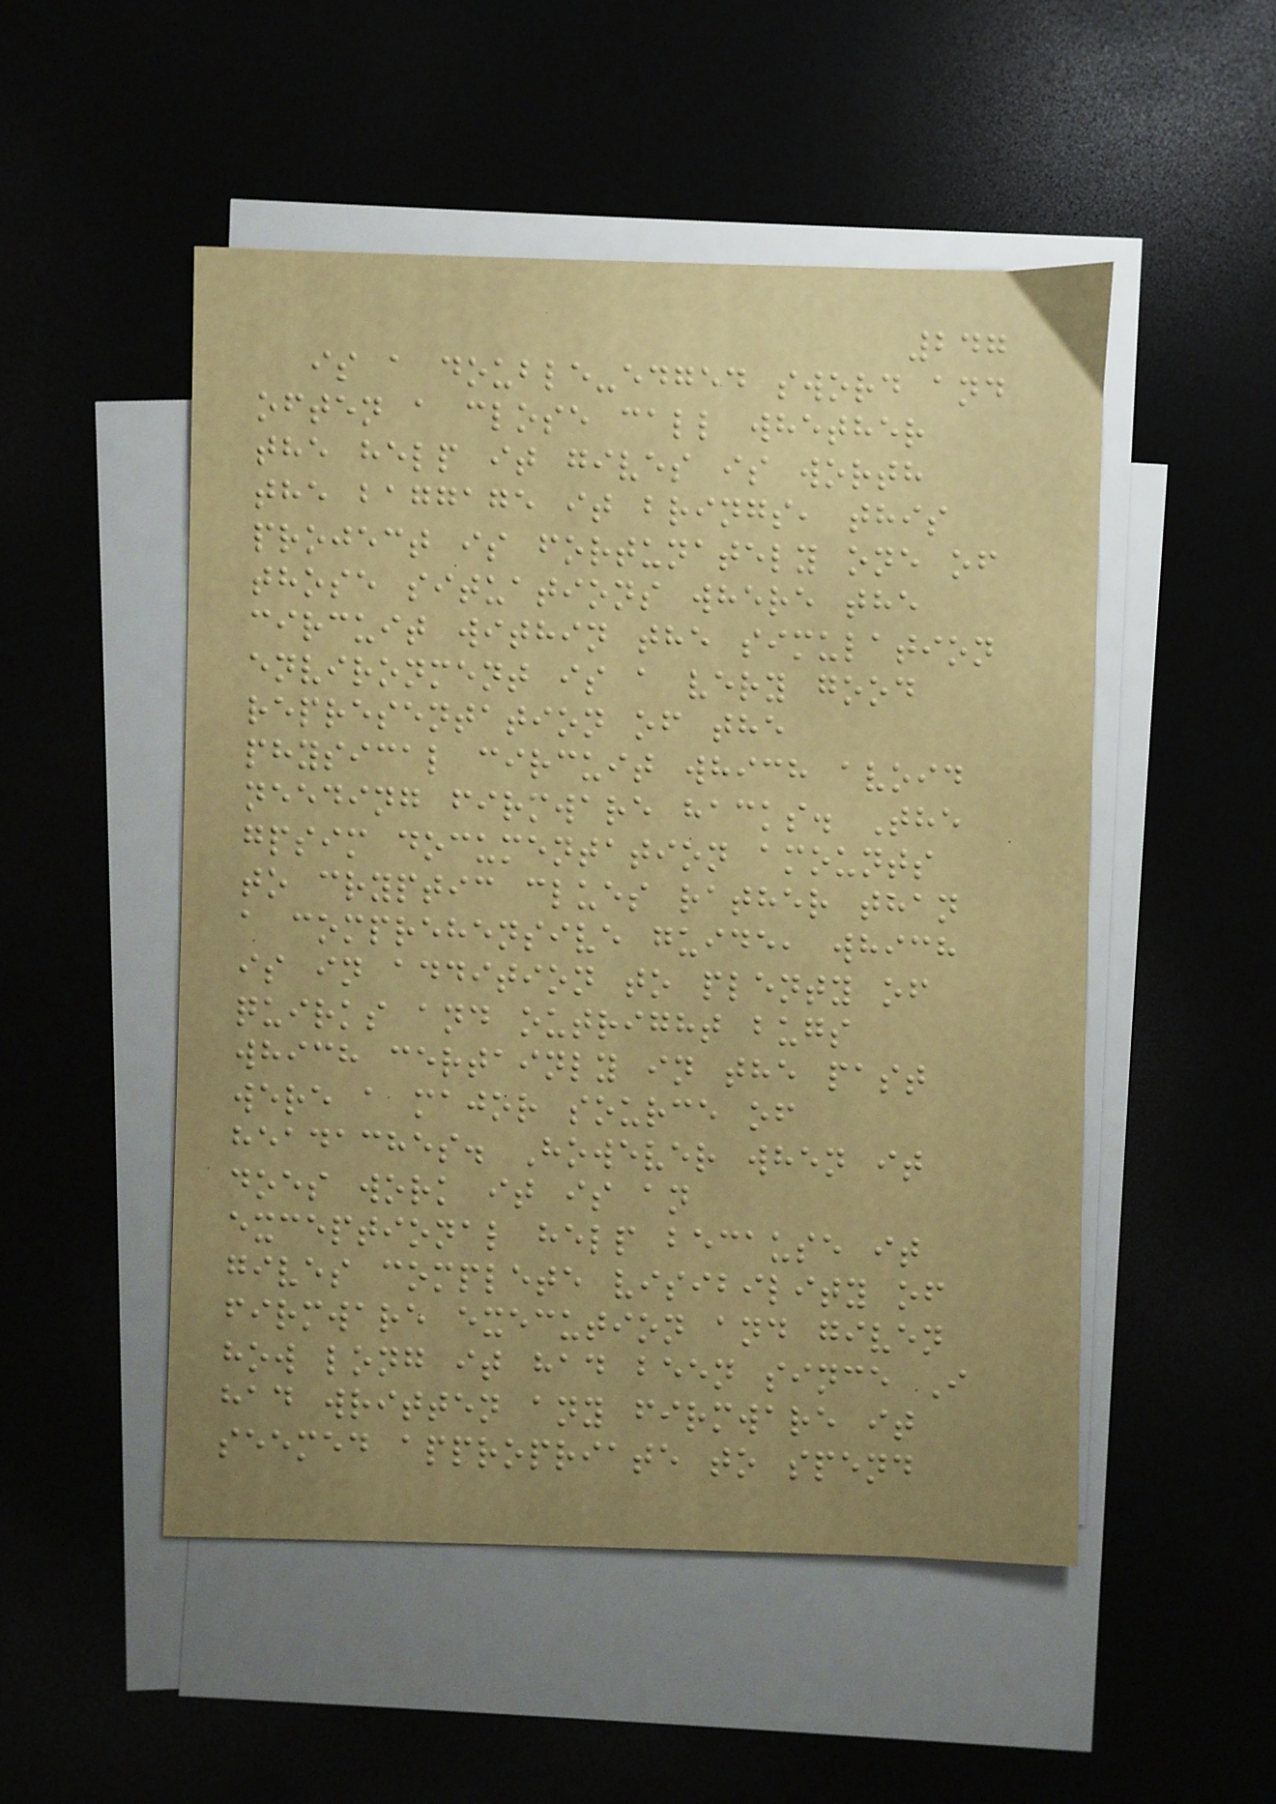247
is a double-edged sword and
often a close call whether
the help it gives is worth
the baggage it brings, this
project is fortunately one of
those situations where the
circuit within the simulation
environment is a very good
representation of the
physical circuit which avoid
needing firmware hacks. The
gpsim documentation amounts
to cryptic clues rather than
a comprehensive guide, which
is in addition to plenty of
quirks and outright bugs
which certainly in the past
were a major source of
headaches. However when it
does work it is an
exceptional help because it
gives complete visibility of
firmware execution and given
how long it had been since I
had written any firmware it
seemed appropriate to spend
